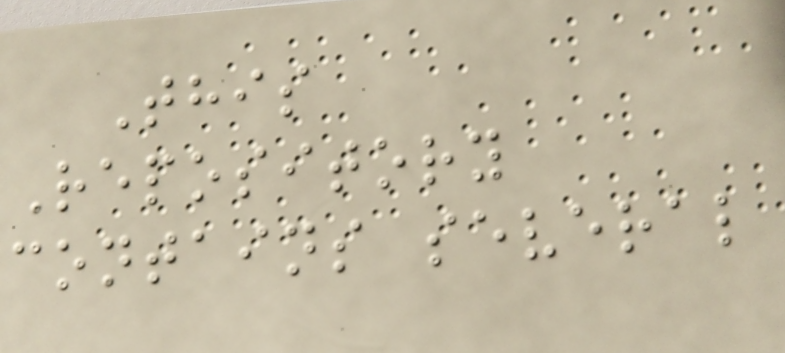This
Repository
contains several
